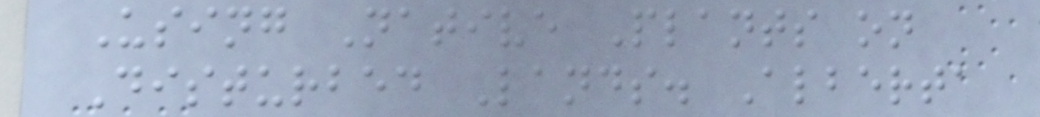Using Native Plants on
Disturbed Lands. Alberta
